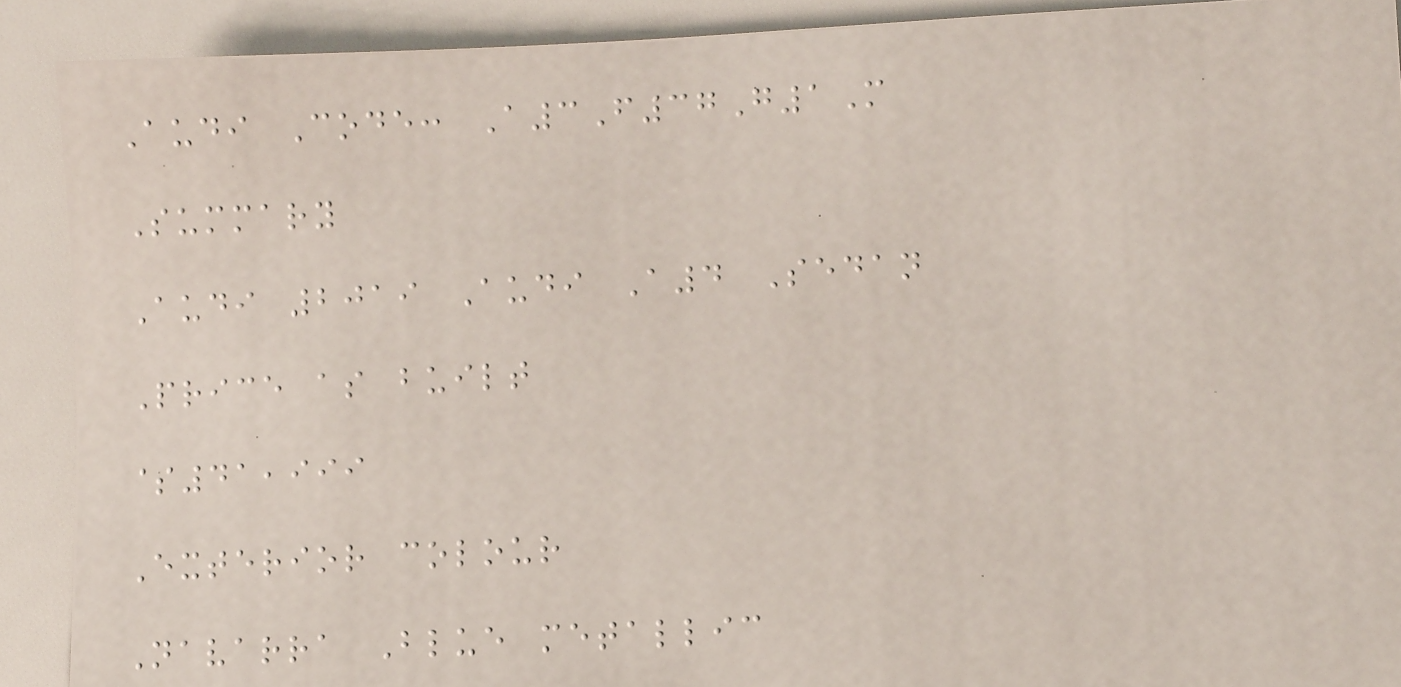Audi Code: A3F37G1M
Summary
Audi 2019 Audi A4 Sedan
Price as built
$41,999
Exterior colour
Navarra Blue metallic
